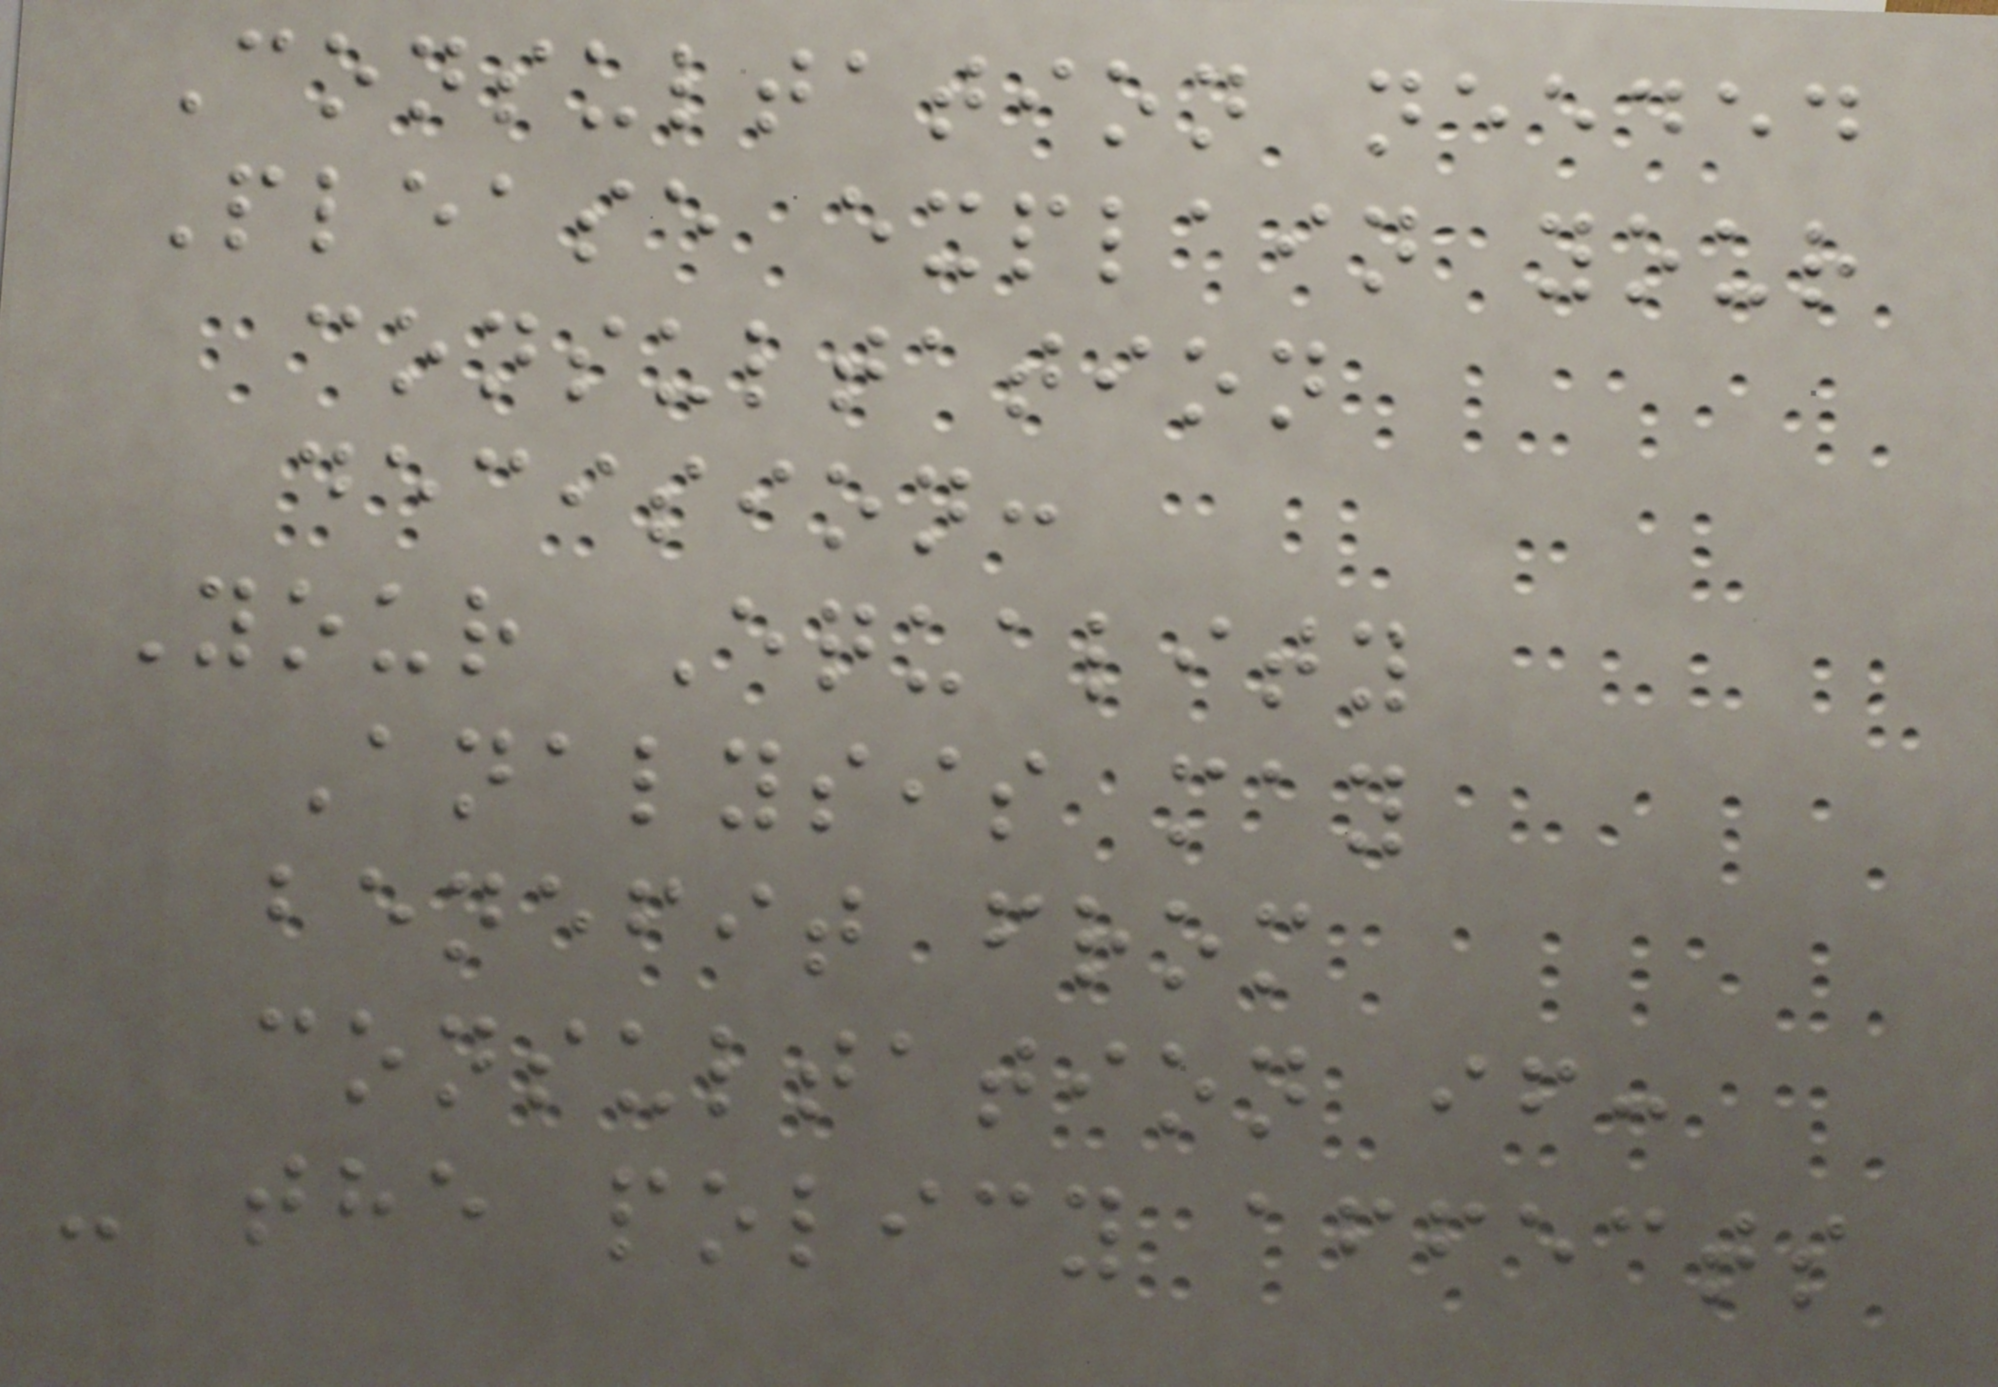Consultation needed
Please explain your
consultation
decision:
Your Equality
Analysis may
benefit from
consultation if:
- the policy affects
